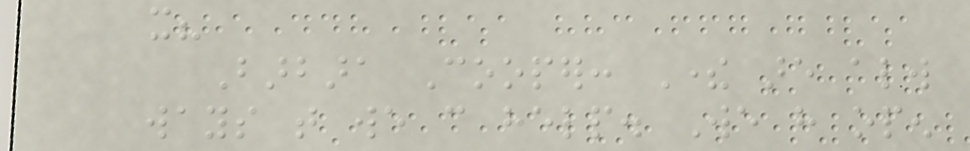it?
Barbara Cooper: There are always
ways that we can help. We have open
